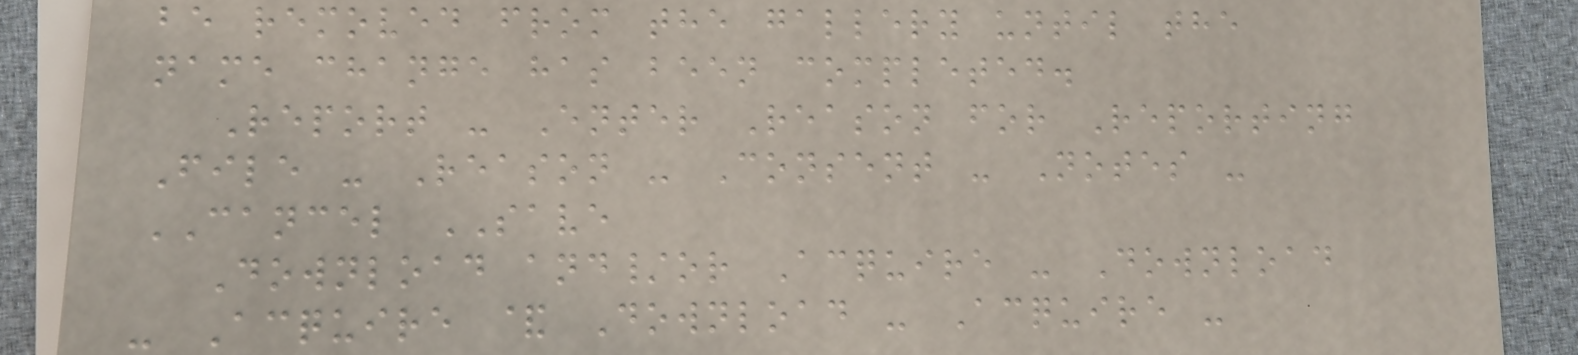be removed from the gallery until the
name change has been completed.
Report - Enter Reason for Reporting
File - Reason - Consent - Notes -
CANCEL SAVE
Download and/or Acquire - Download
- Acquire & Download - Acquire -
